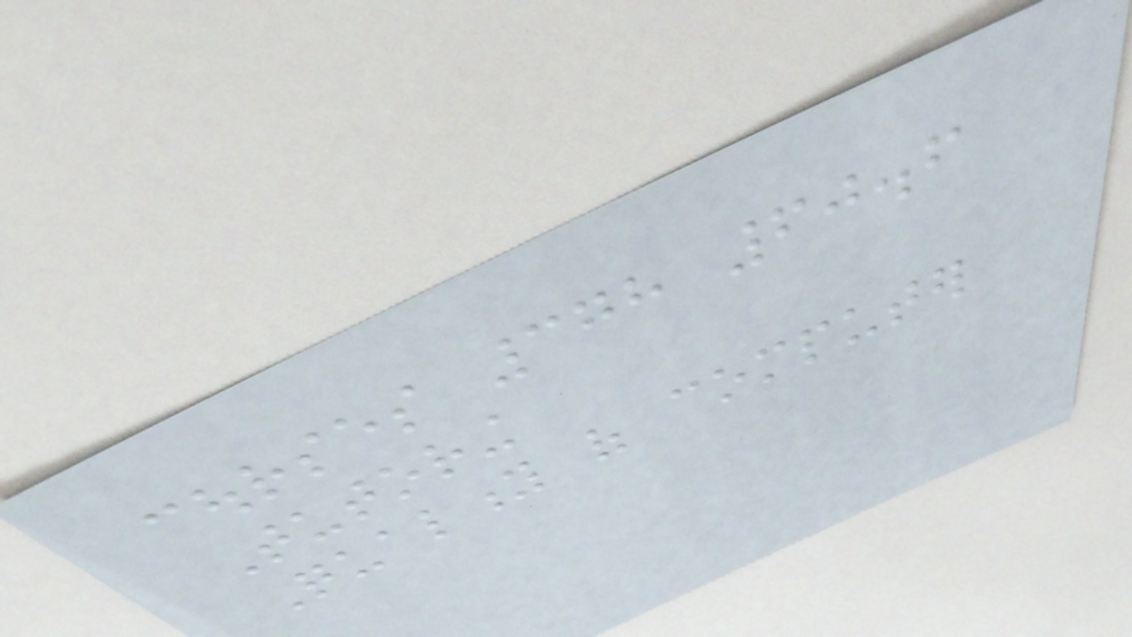courses 378 60.6
Tutoring
Quality of computer
